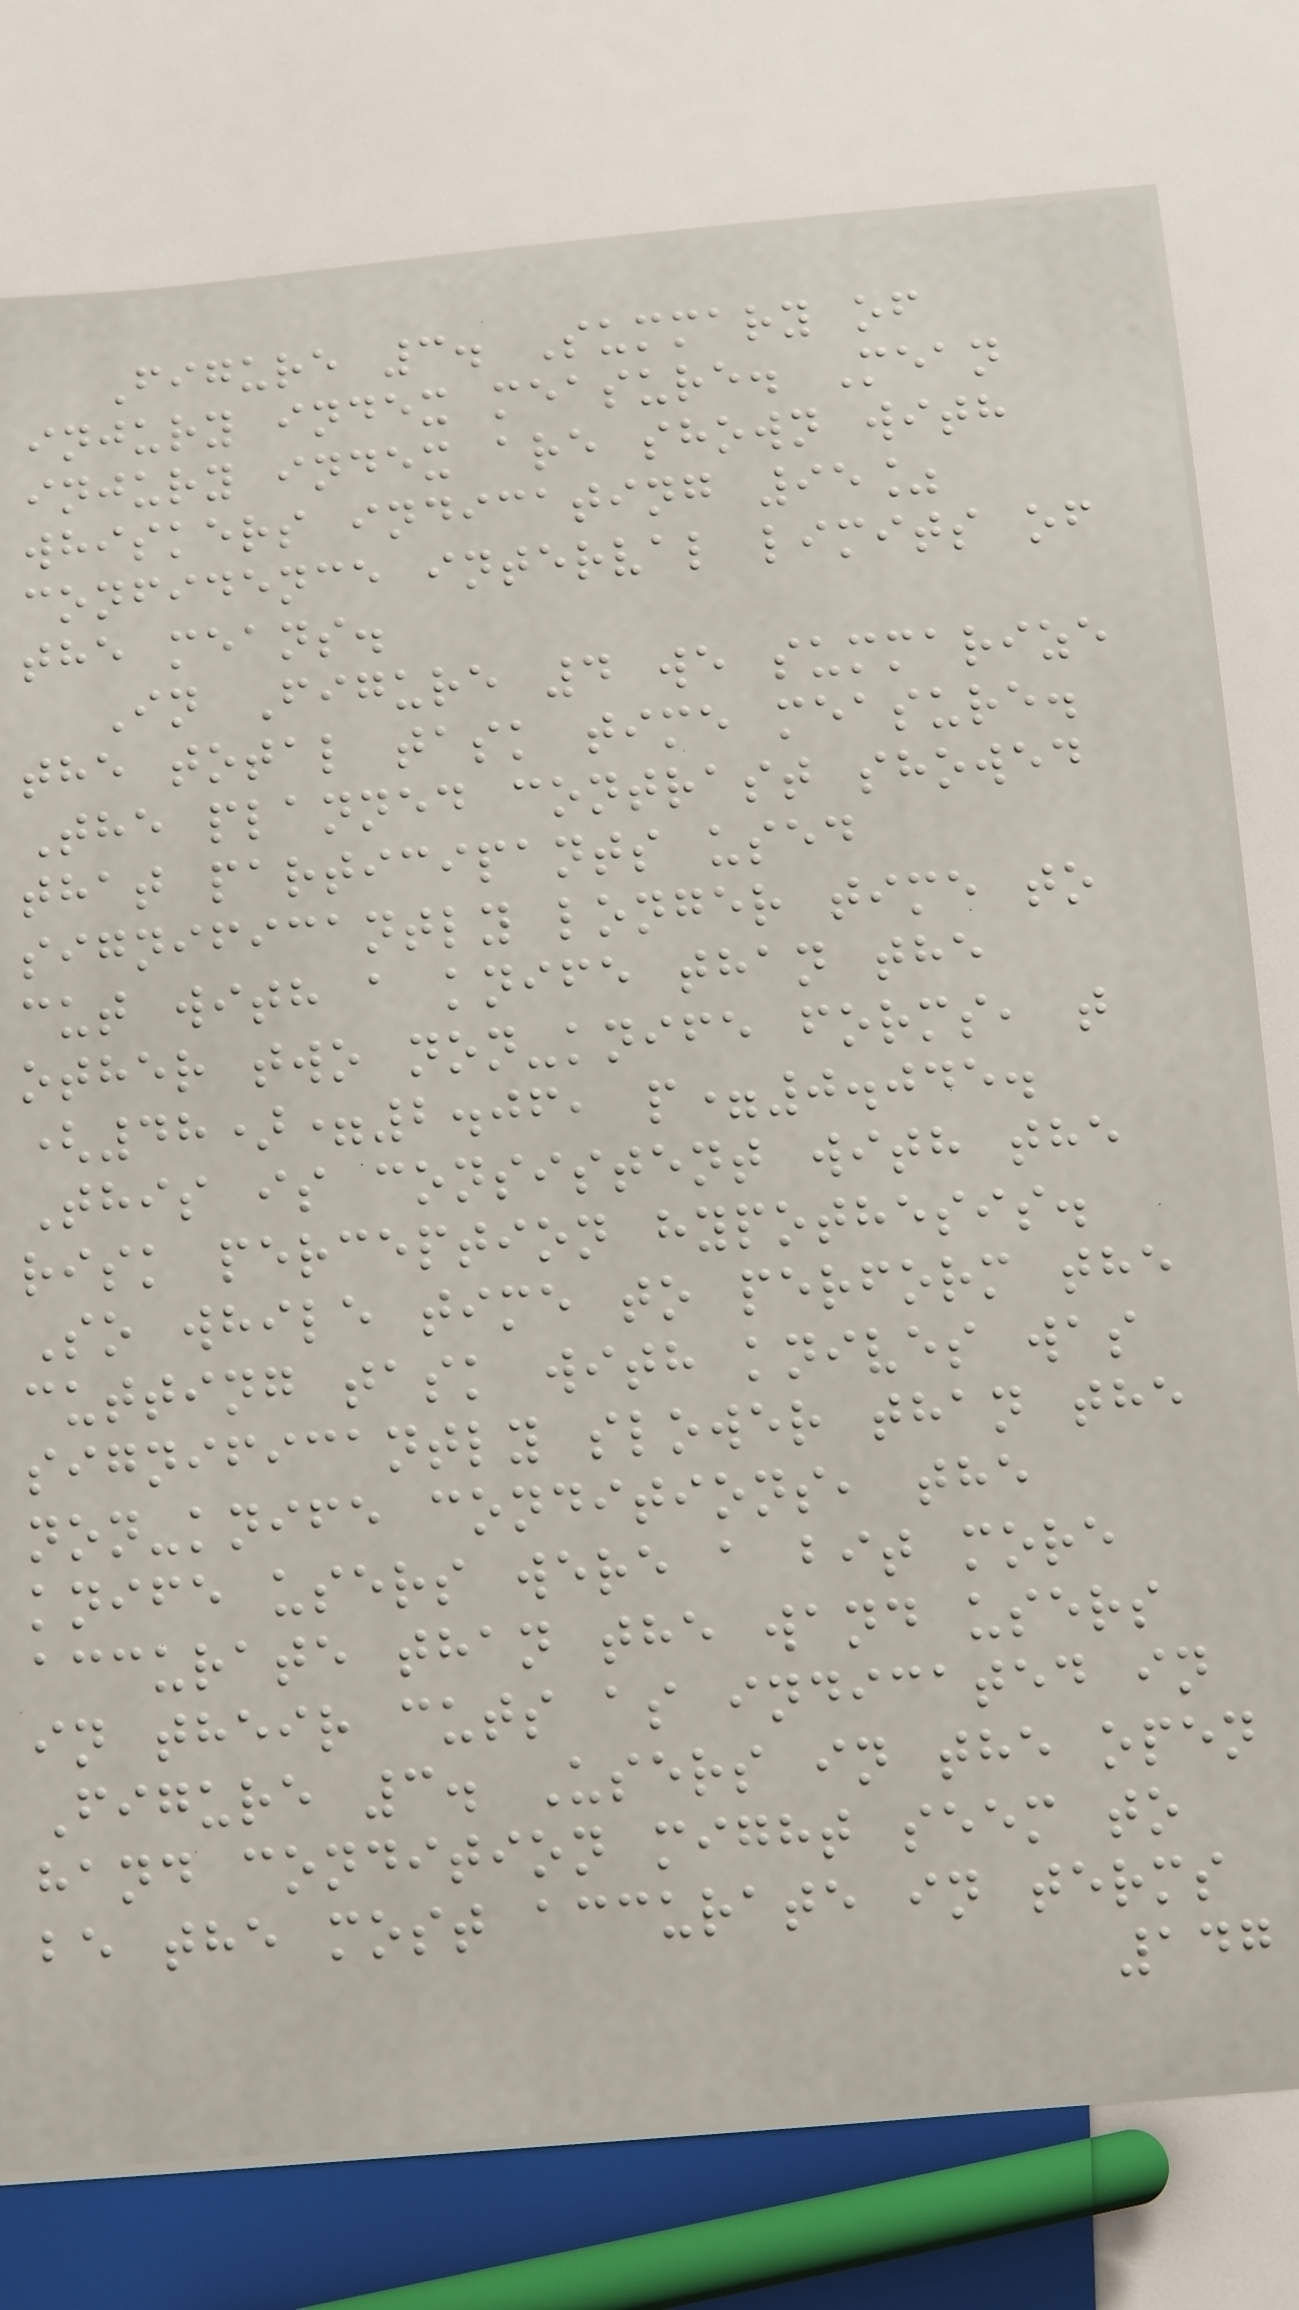Figure 3. Summary of
injury index measure. Mean
injury index are shown with
whiskers indicating 95%
confidence interval limits of
the means.
In Figure 4 we summarize
the total task time measure.
The planned contrast showed
that participants used
significantly longer time to
cut with a knife than the
other two non-knife forms, t
(48)=2.06, p=0.045.
This is consistent with the
risk perception hypothesis.
So while time to perform the
cutting task with knives was
significantly slower than the
non-knife conditions, the
knife users were a bit more
accurate than the wand users
in their cuts as indicated in
Figure 3. Users in the open
hand condition might seem to
be the most accurate in terms
147
